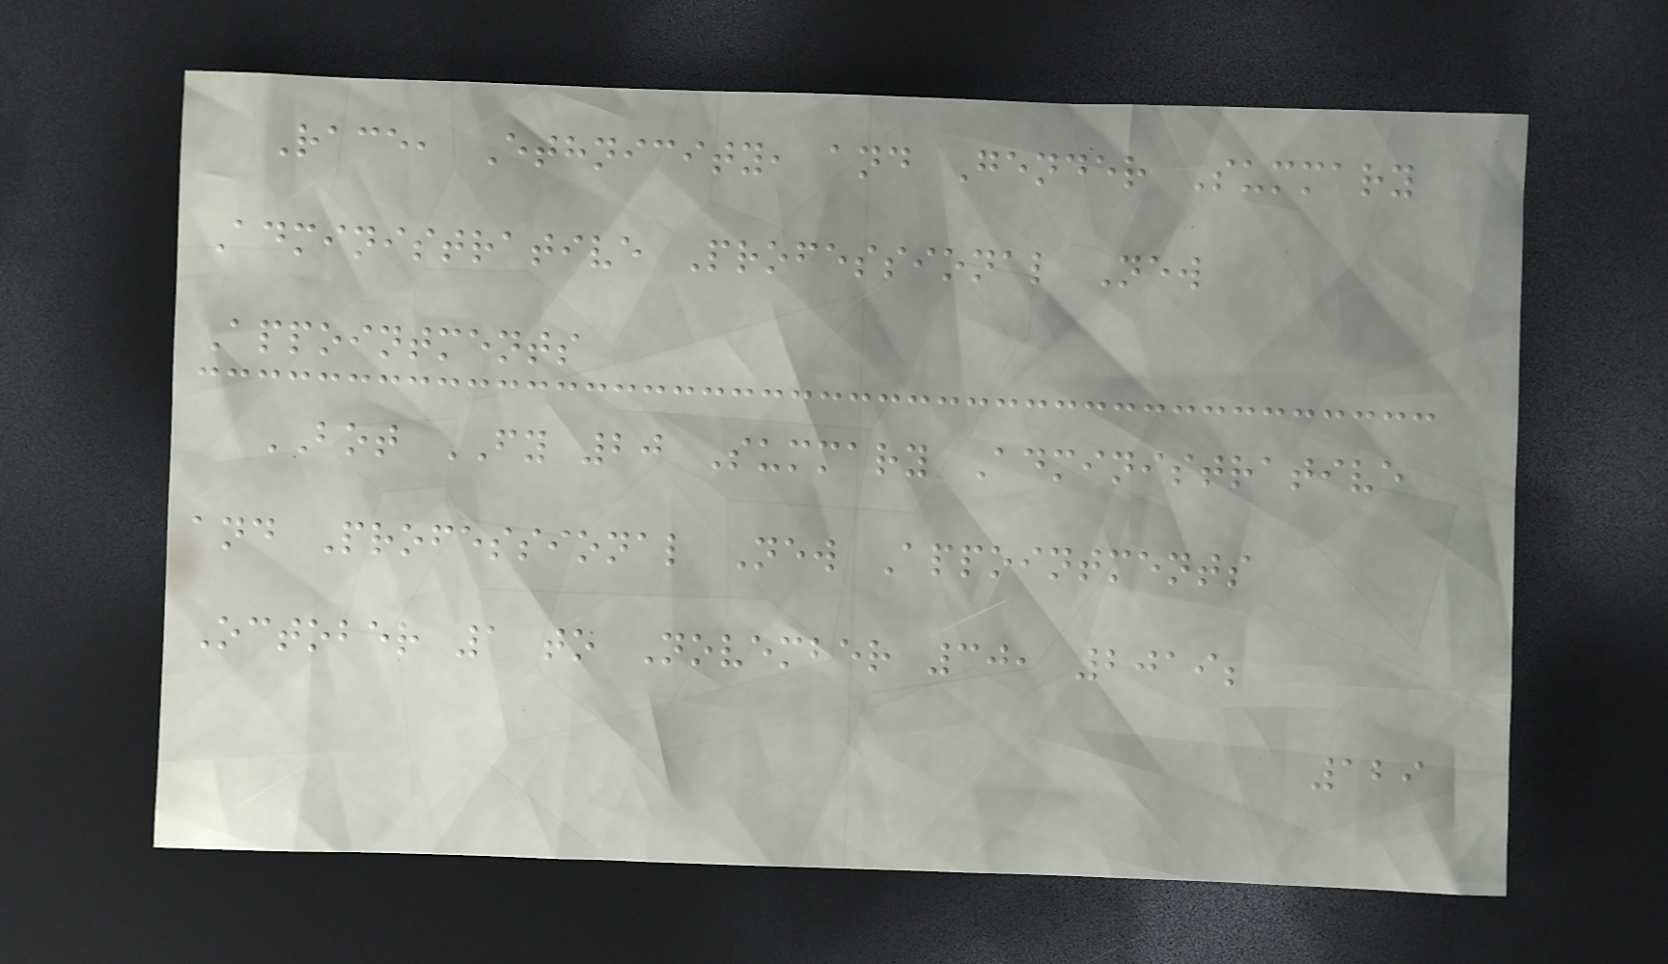Race, Ethnicity, and Gender Summary
Administrative Professional New
Appointments
BOT FY 20 Summary Administrative
and Professional New Appointments
October 1 to November 30, 2019;
129
